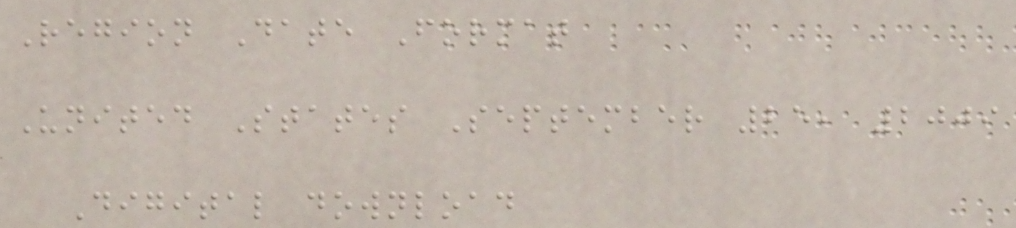Region Date Format
United States September 25, 2009
Digital download
